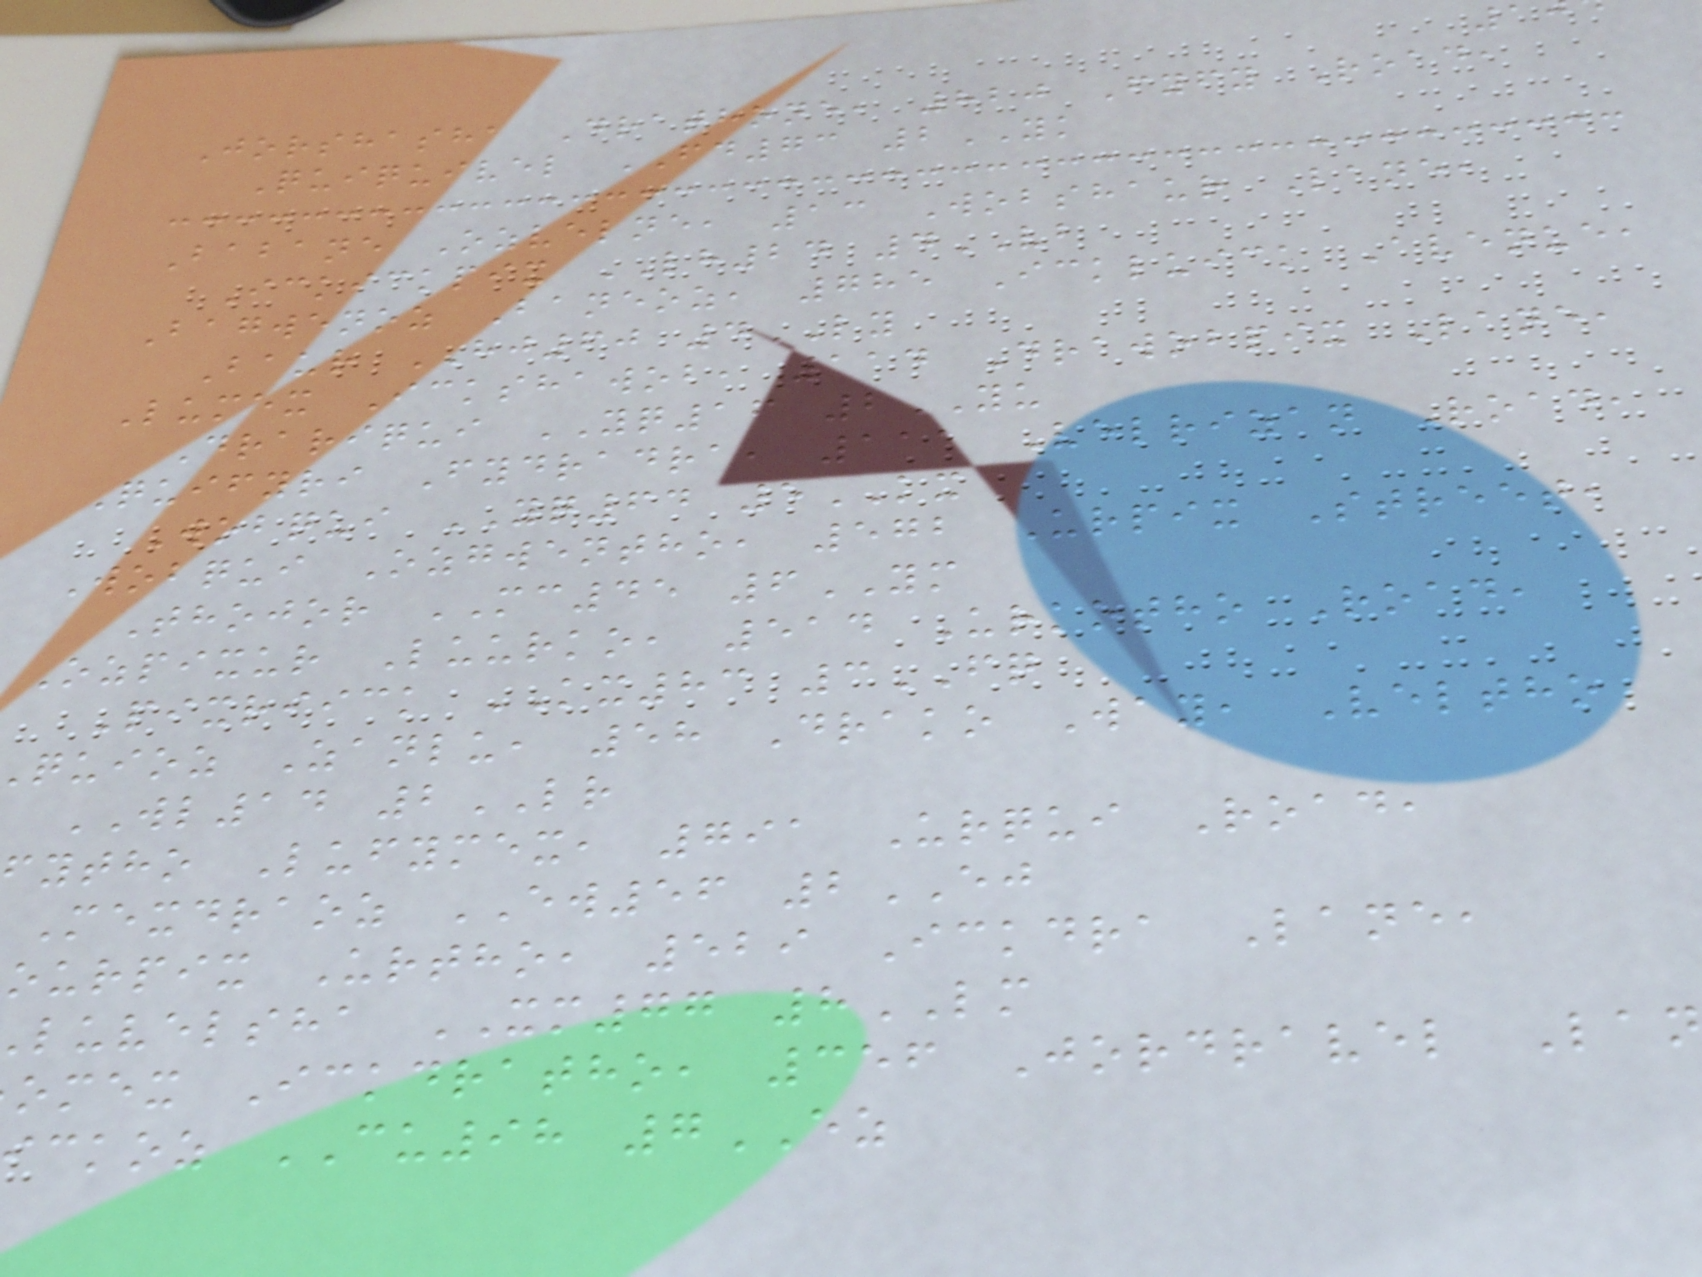Jorshasha Drathone, 820 Fyfy Road,
Quiquivel FD73 2YK
Babane Ozvelne, 13 Wobshaur Lane,
Ickickpix LH24 4VB
Bagwenoz Baneoz, 785 Ickluick Avenue,
Baur HJ60 4LY
Lumex Ickshawob, 114 Drawobpix Lane,
Drariqui YQ16 2YU
Quifyri Fydradra, 111 Velrizan Road,
Wobqui YQ64 5KX
Wobqui Ozgwentho, 572 Urpix Street,
Thojor MC45 6YM
Ozpixur Luurko, 514 Urkotho Road,
Pixriick KX83 3FQ
quioz Zanlu, 58 Drako Way, Veltho
WL14 2LR
ytho Lufymex, 791 Urqui Road,
Mexdraoz EW56 2EJ
ourpix Urtho, 529 Ickdra Lane,
luvelsha XM77 8LM
omex Ickdratho, 356 Jordravel La
ckoz CU98 7EZ
